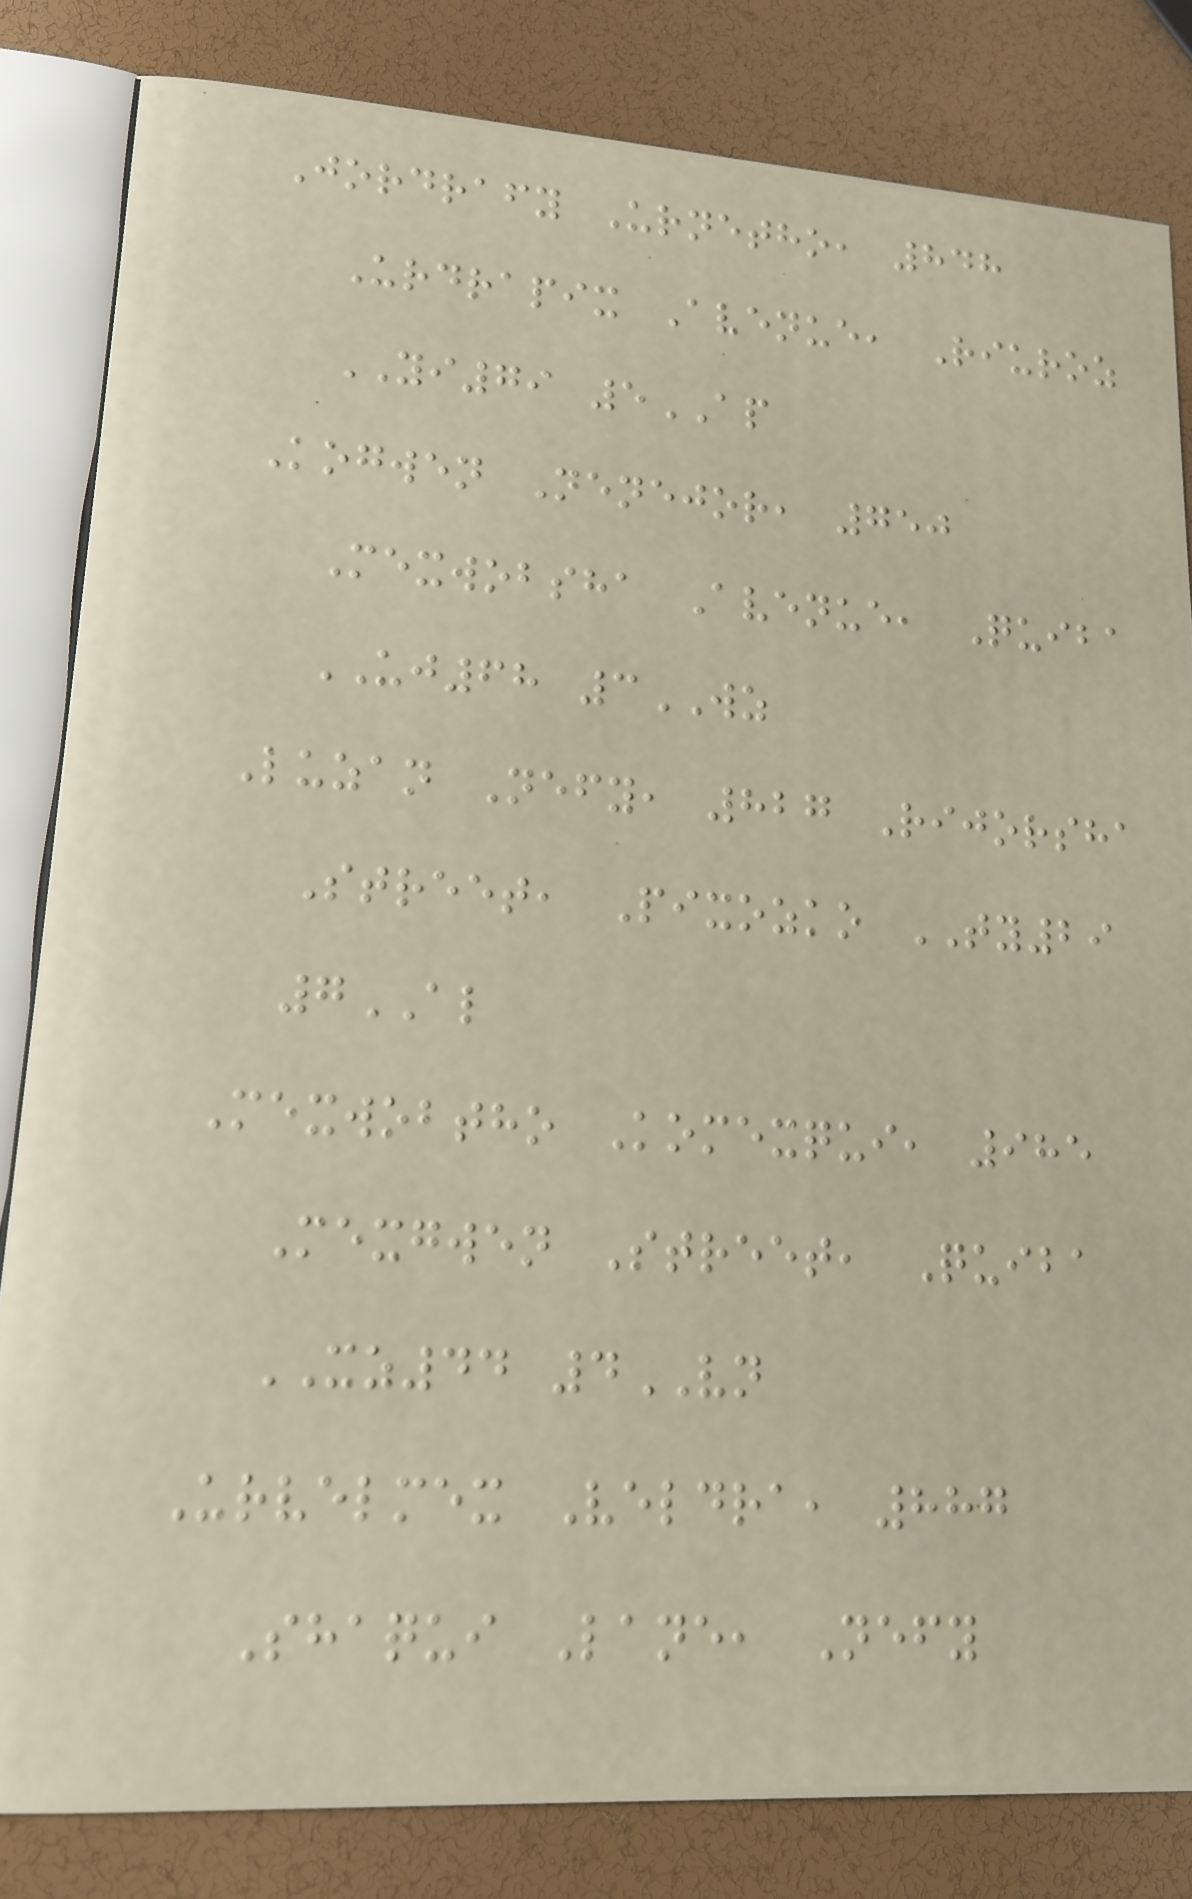Jordrafy Urnetho, 848
Urdrapix Avenue, Riuroz
YI79 5AP
Kogwen Nenejor, 750
Mexwobsha Avenue, Quiba
UJ68 3WZ
Luzan Nefy, 827 Rijorsha
Street, Pixozko TY29
7AL
Mexwobtho Komexqui, 985
Mexgwen Street, Quiba
XZ44 4VN
Urvelmex Veldra, 887
Shaqui Lane, Nefy
